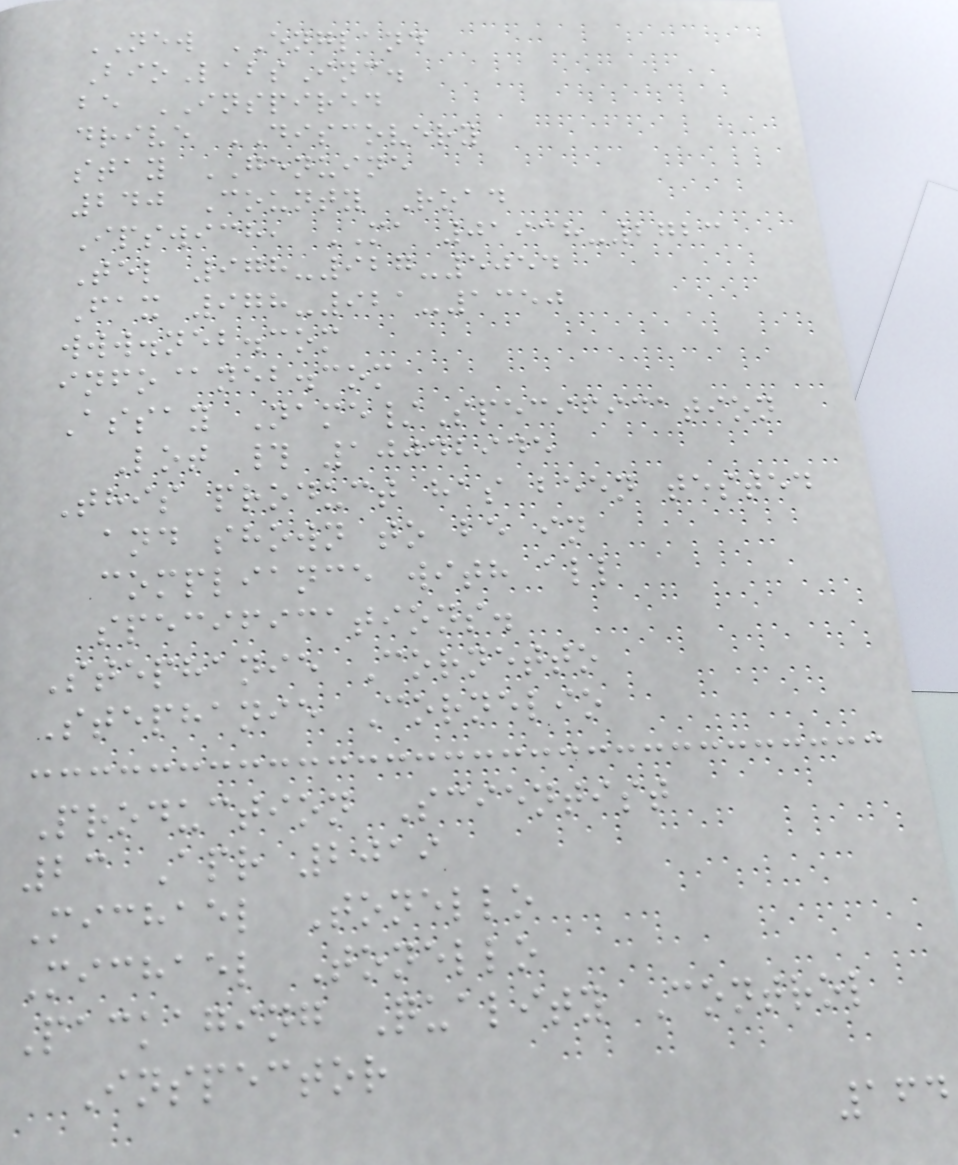NEW ENGLAND
BioLabsInc.
be INSPIRED
drive DISCOVERY
stay GENUINE
240 County Road
Ipswich, MA 01938-2723
Tel 978-927-5054
Fax 978-921-1350
www.neb.com
info@neb.com
Assay Name/Specification
Lot # 10042945
This product has been tested
and shown to be in
compliance with all
specifications.
Stephanie Cornetto
Stephanie Cornelio
Production Scientist
23 Apr 2019
Michael Tonello
Michael Tonello
Packaging Quality Control
Inspector
164
